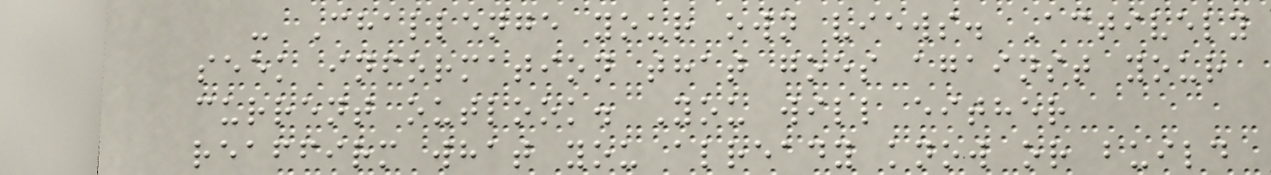- Challenge your own views. Actively
seek information that goes against your
current outlook. You will either
reaffirm what you already know or build
